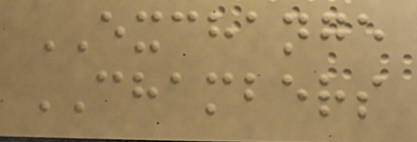EXCHANGE
CHAMBERS
